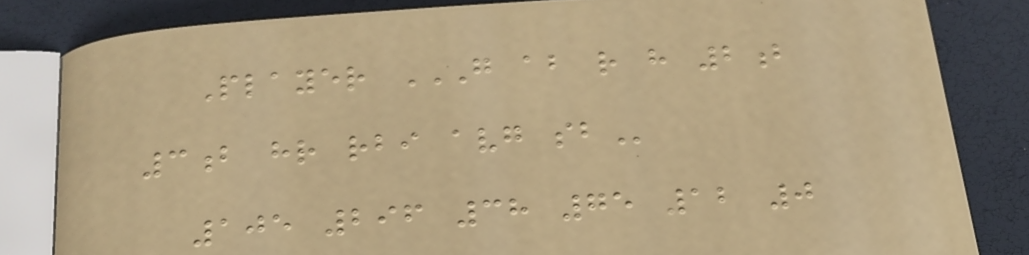Player G AB R H 2B
3B HR RBI AVG SB
105 296 38 75 12 0
